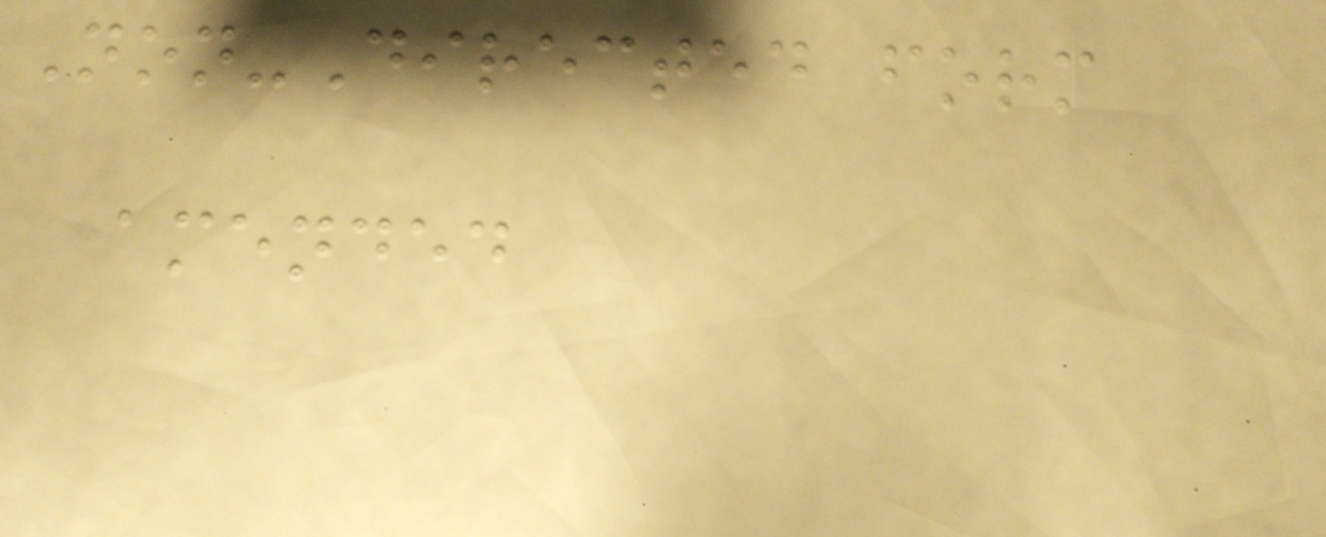Non-Directed form
amended
